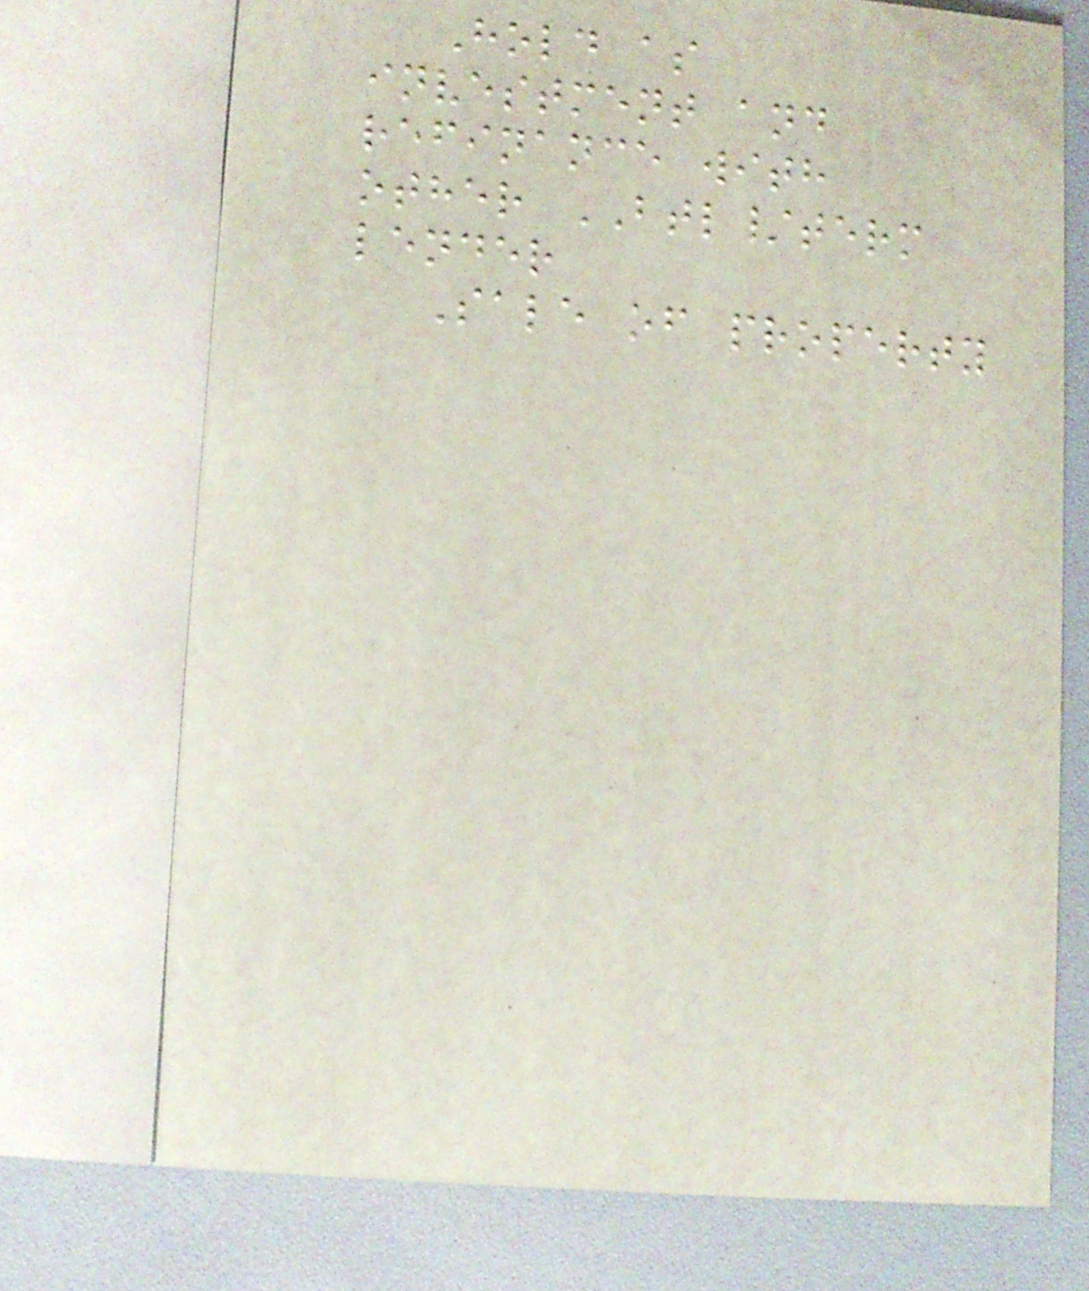Hold as
investment and
refinance with
other BTL/term
lender
Sale of property
